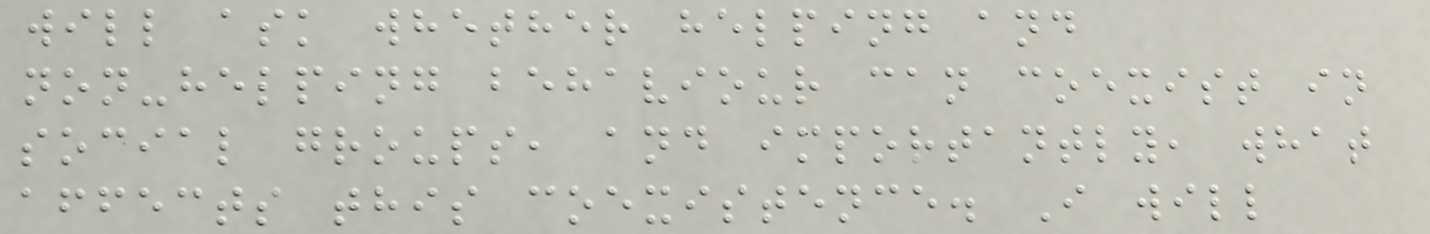will ask whether helping and
non-helping behaviour can coexist in
social groups, and importantly, what
affects this coexistence. I will
